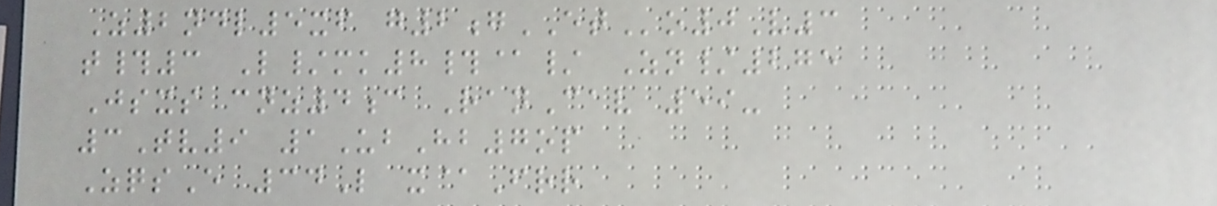Z2ndl5xf g2gETo0V3
t#3 L/mk8#@/ Zn/275
Jsxs cnz4c RanCav 59-
3Tv9 1UbHb7op
ZqsE 34L x@Frr
